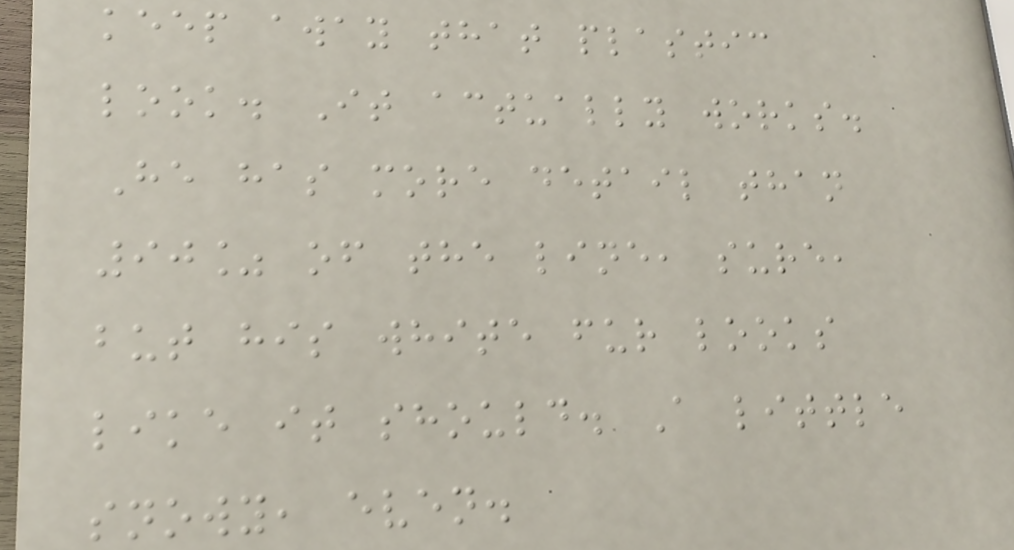keep away that plastic
look. It actually works.
He has more detail than
90% of the line, sure,
but his white fur looks
like it should. A little
snowy, even.
